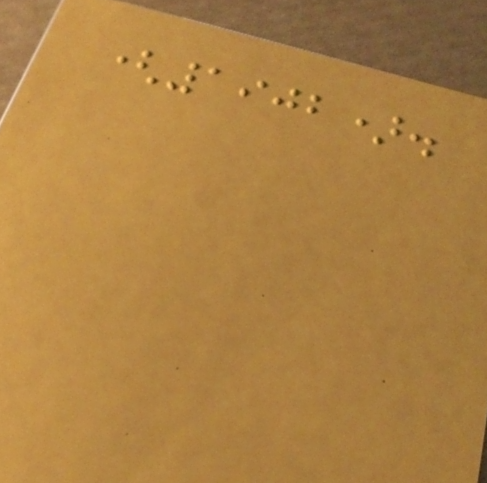(1902).
